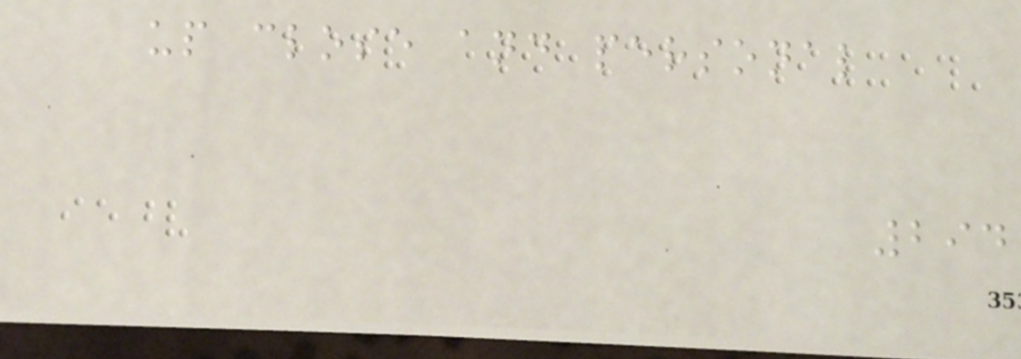up close and personal
294
